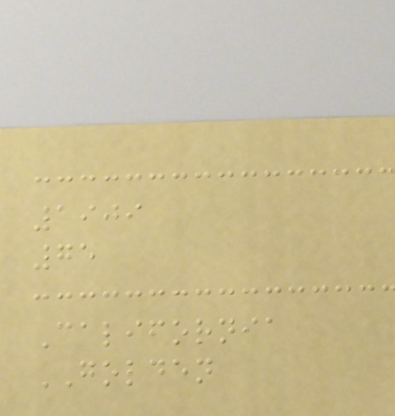1909
75
California
GOLDEN
